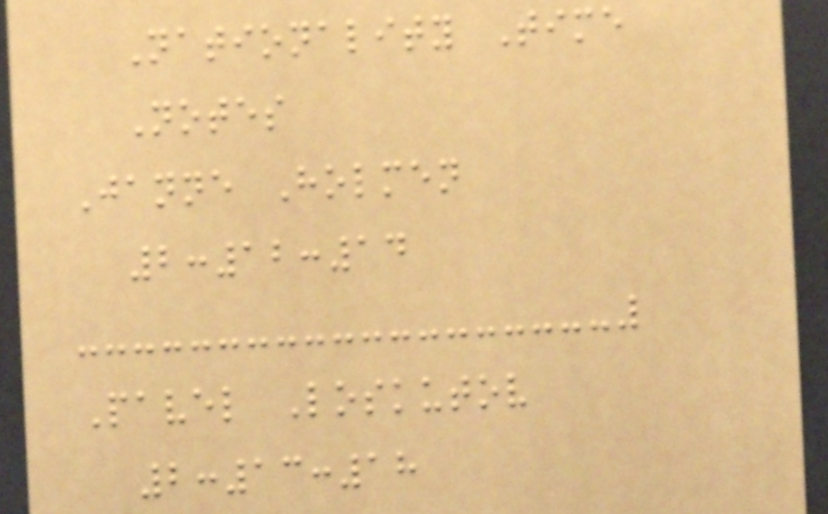Nationality Time
Notes
Janne Holmen
2:12:14
Pavel Loskutov
2:13:18
